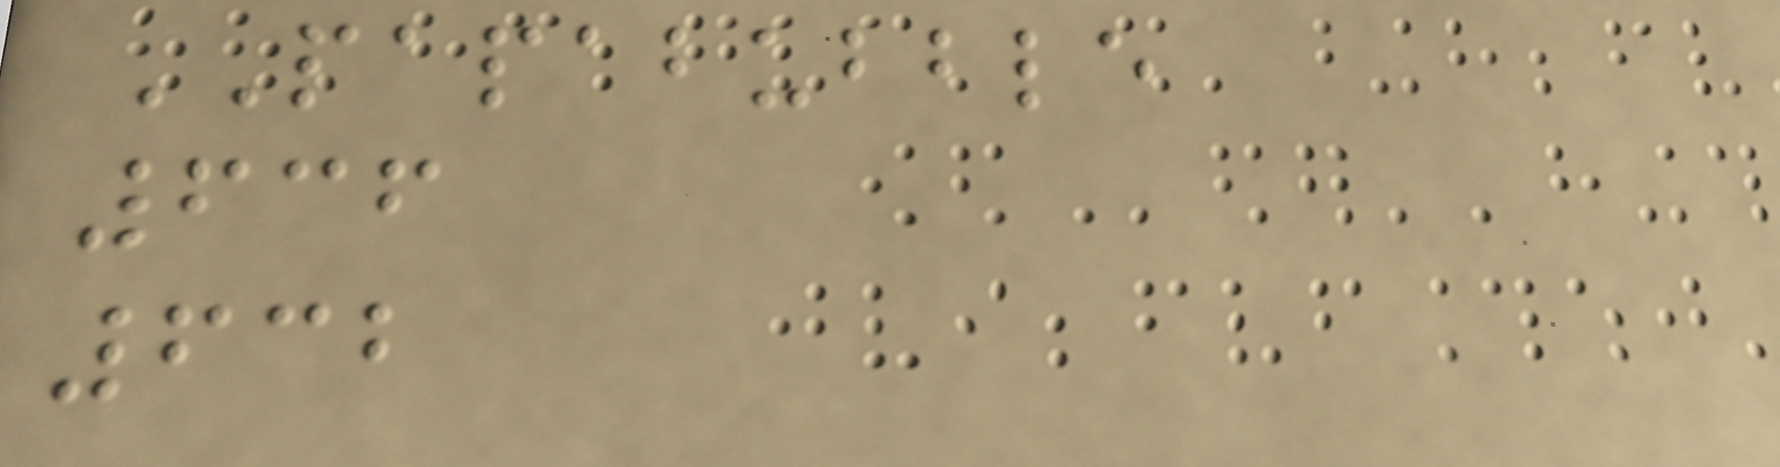PAPABUBBLE
636
632
